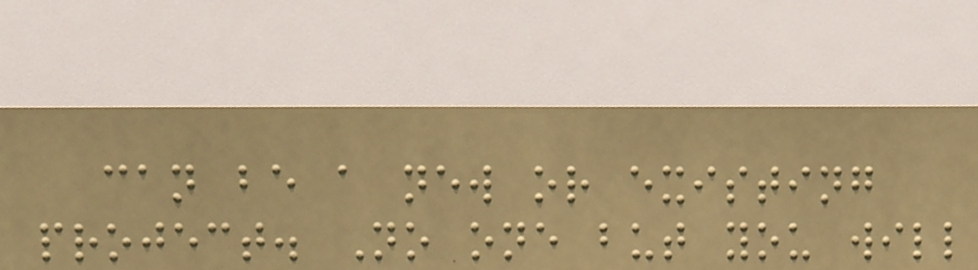can be a new or existing
project. No one but you will
